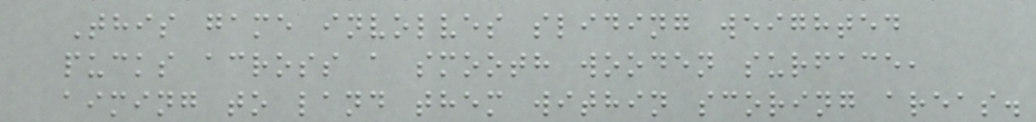This game involves sliding weighted
pucks across a smooth wooden surface,
aiming to land them within scoring areas.
